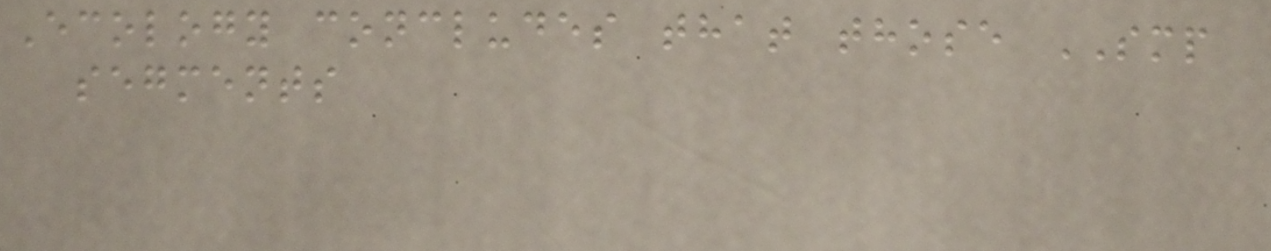Ecology concludes that those SMP
segments
